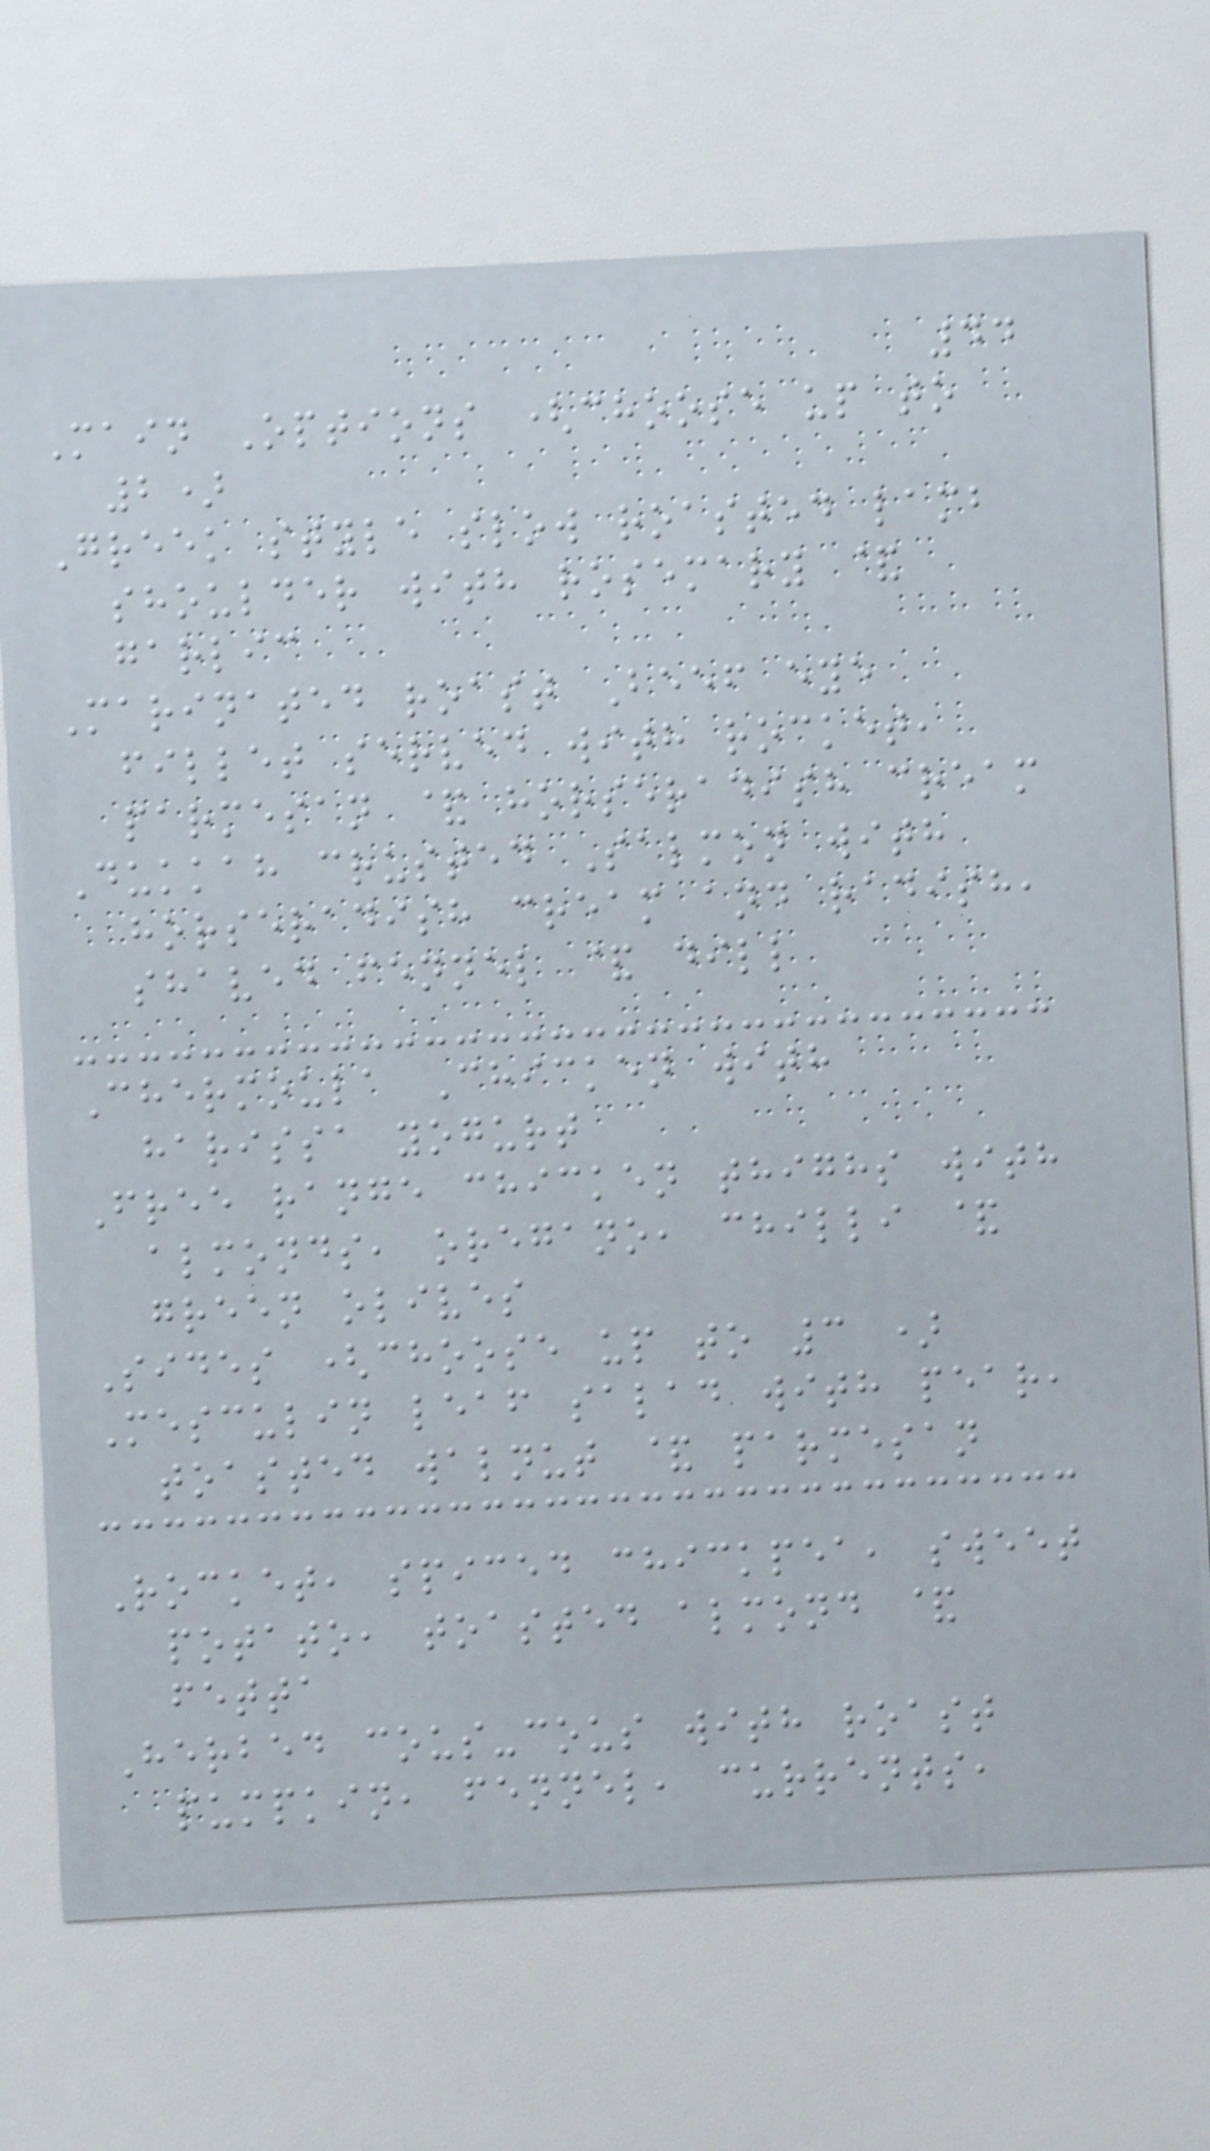44
Main Options (choose up to
2)
Greek style slow roasted lamb
shoulder with rosemary &
garlic
Marinated roast Beef eye
fillet served with rocket,
parmesan & horseradish cream
Dukkah crusted Salmon with
horseradish cream and radish,
shaved fennel & dill
Chermoula Chicken with
harissa yogurt
Free range chicken thighs with
almonds, oregano, chilli &
green olives
Sides (choose up to 3 )
Mesculin leaf salad with pear,
toasted walnut & parmesan
Rocket, spiced chickpea, sweet
potato, toasted almond &
fetta
Herbed cous-cous with roast
pumpkin, fennel, currents,
